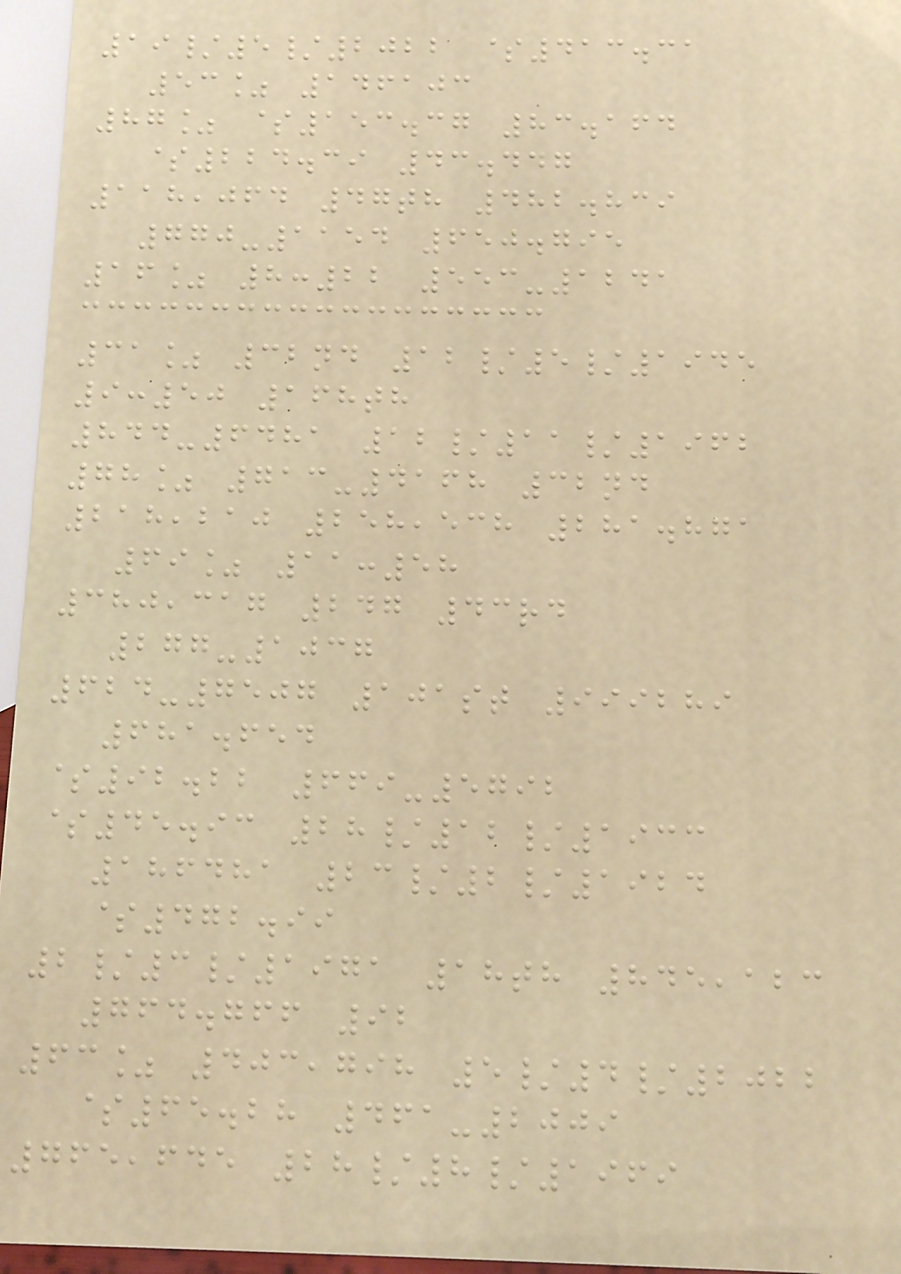19/5/2022 $413.31
53% 146103
87% $153.37 83.164
$224.39 43.447
118,064 47th 482.839
770-1154 650.795
16% 8:22 553-1241
31% 32nd 12/5/1945
9:50 168th
844-6481 12/11/1962
78% 713-4168 32nd
218,210 258,538 281.871
69% 11:58
380,317 247 43rd
277-1037
624-7507 101st 999289
681.654
$92.22 669-5792
$45.93 28/12/1933
186481 23/2/1924
$472.99
2/3/1971 18th 845,123
764.766 92
63% 403,798 5/4/2022
$65.28 461-2009
765,645 28/8/1969
